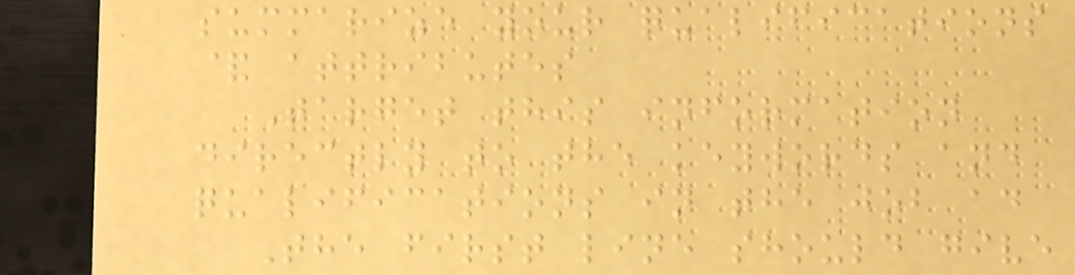summarize your qualifications
& attributes
Target this information
directly to the keywords and
qualifications in the job ad
The first line should give
